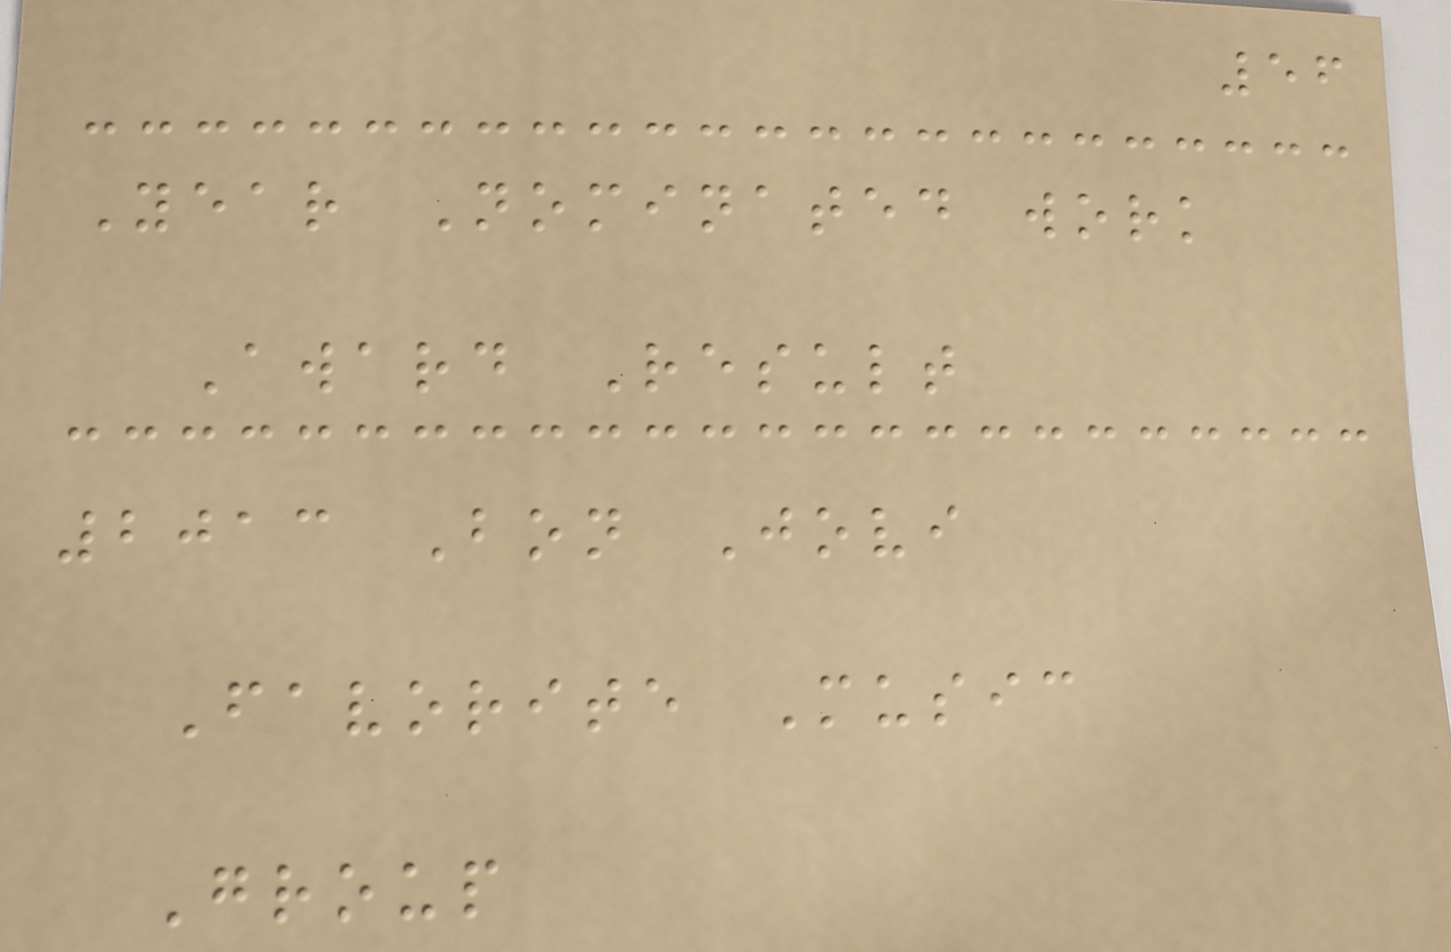56
Year Nominated work
Award Result
2013 Bon Jovi
Favorite Music
Group
